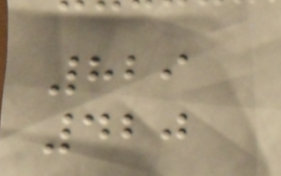829
420
